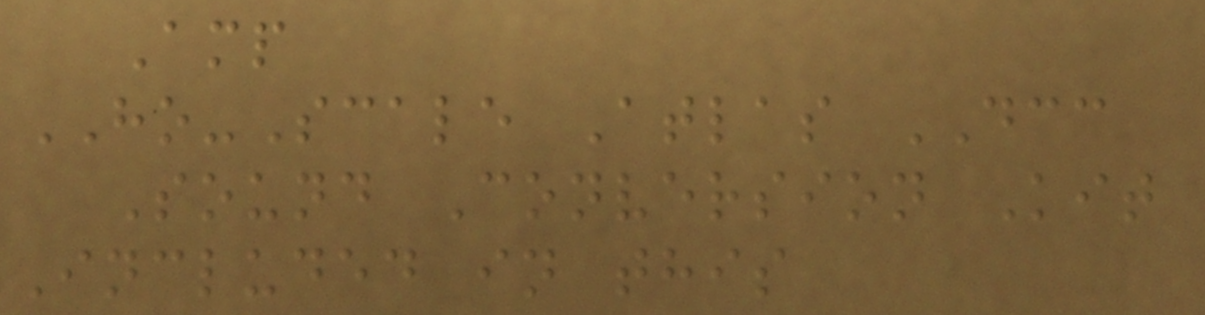Amp
HO-Scale Atlas DCC
Sound Conversion Kit
Included in this
